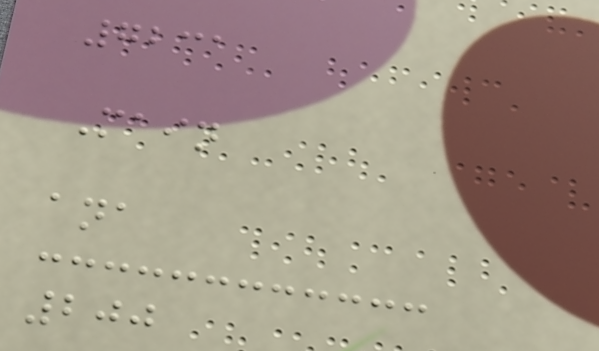7231
Main
ana
200
